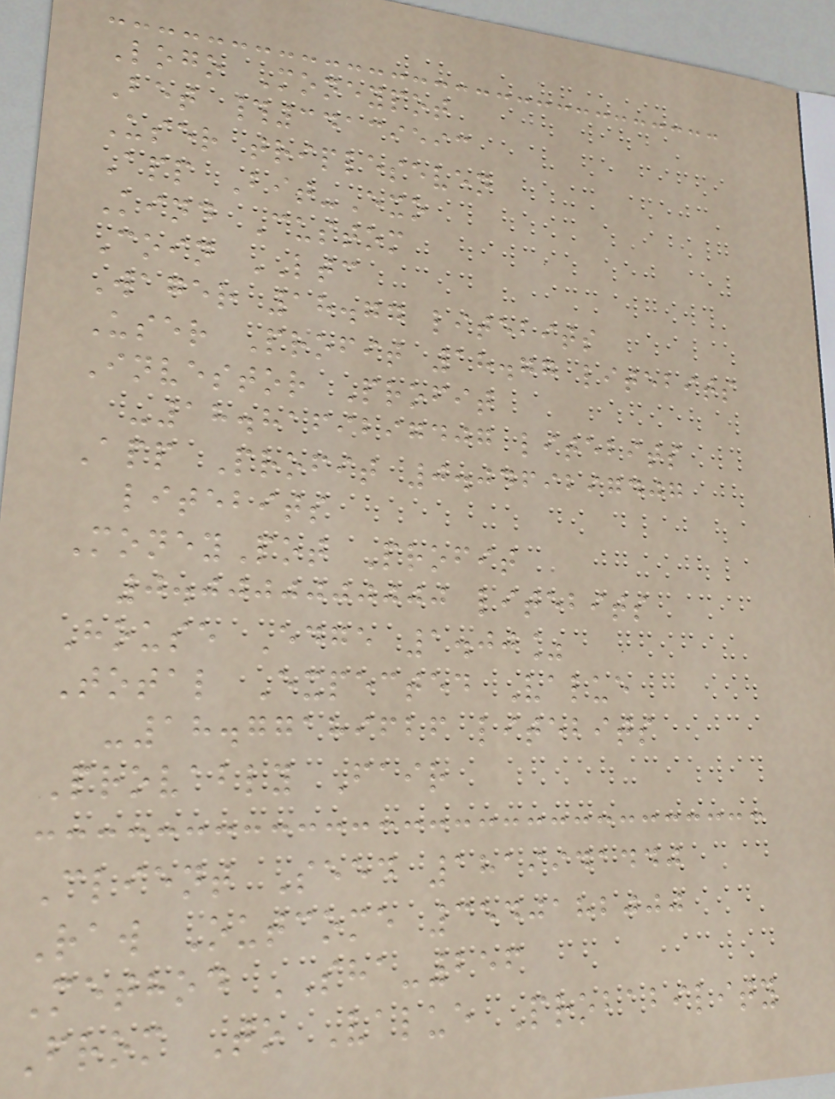Logo Moneypot
Bet #34139593
User tripleseven
App Bit-Exo
Kind Custom
Coin LTC
Wager 18.77 litebits
User Profit 18.77 litebits
Investor Profit
-18.8169297407 litebits
App Profit 0.0469297407
litebits
MoneyPot Profit
0.0000000000 litebits
House Edge 1.00%
Total Expected Value
-18.77189626 litebits
Provably Fair
Client Seed 1819941440
Raw Outcome 3540182000
Method SHA-256
From To Value Probability
